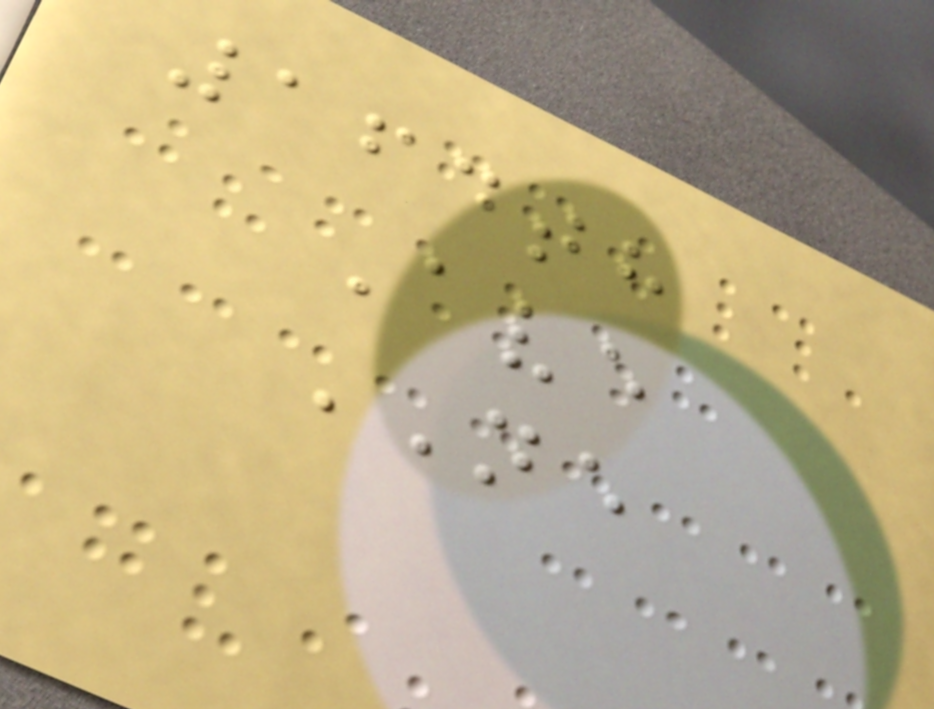164th
Ave
NE
